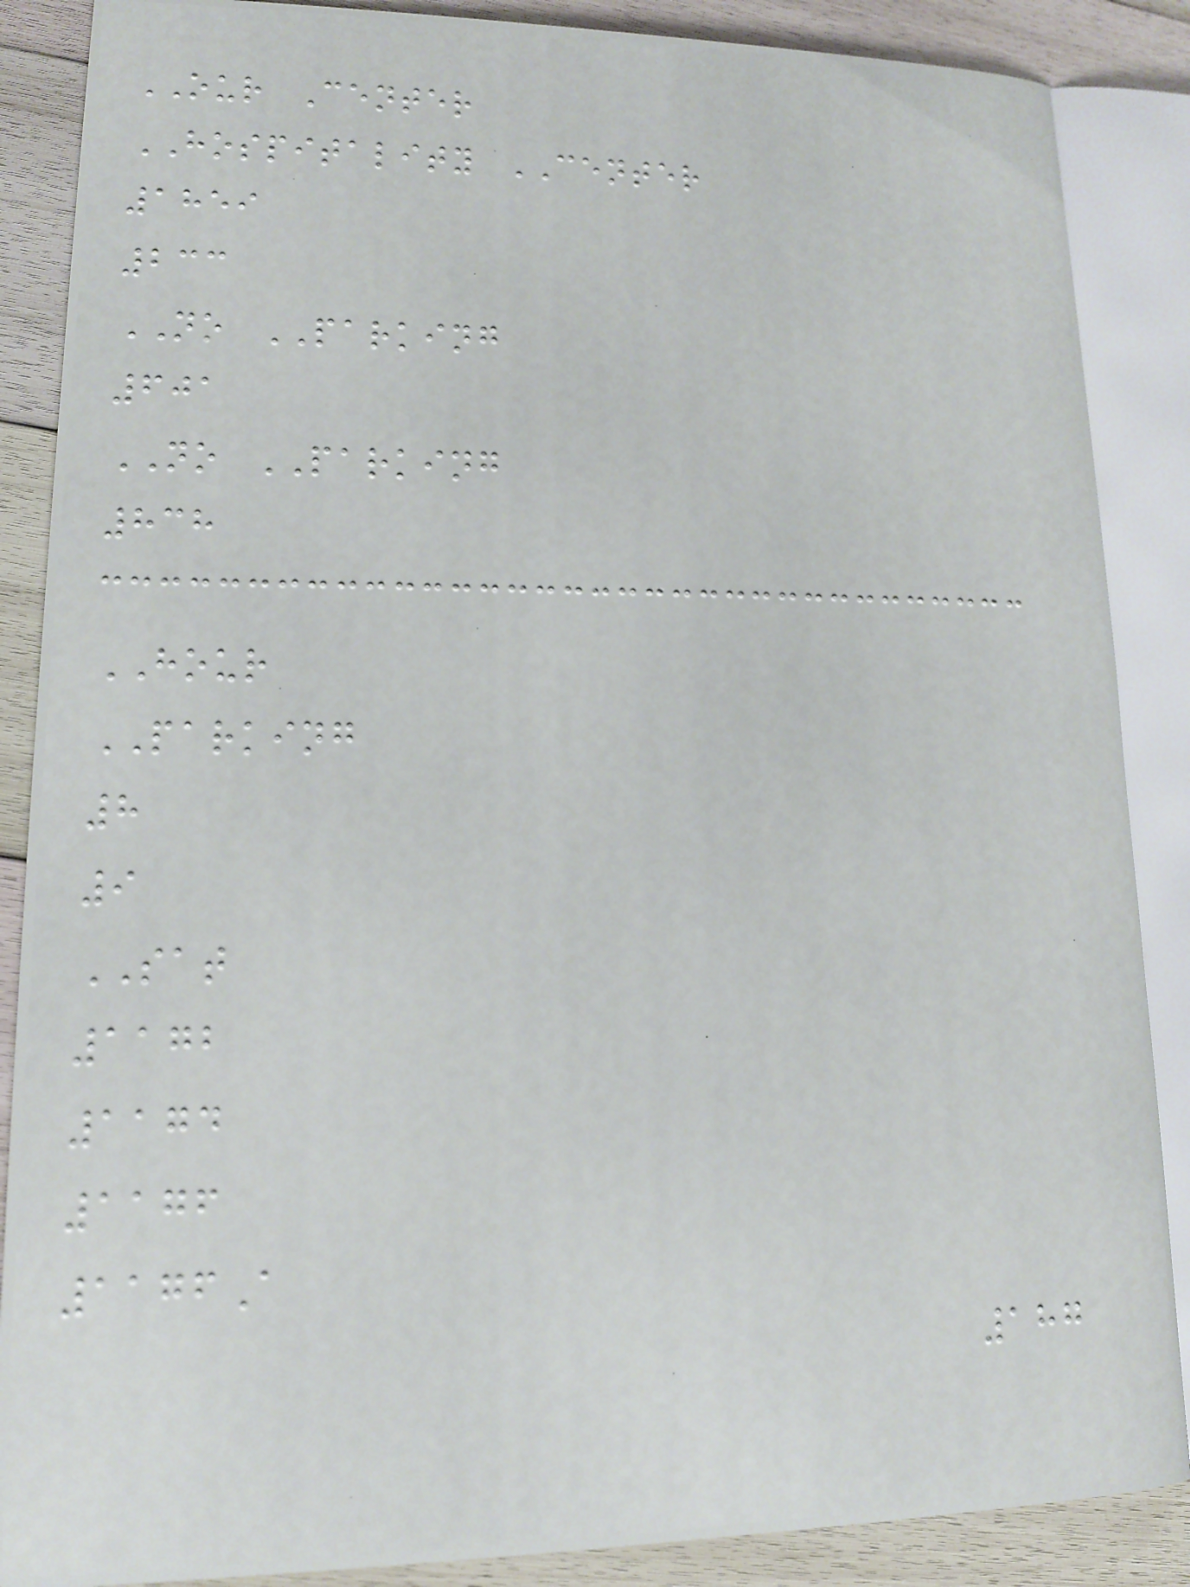OUR Center
HOSPITALITY CENTER
1859
233
NO PARKING
601
NO PARKING
838
HOUR
PARKING
8
9
SAT
1172
1174
1176
1176A
187
